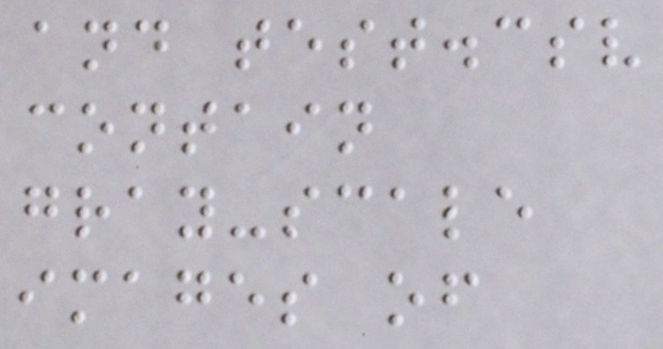and test.csv
contain
gray-scale
images of
